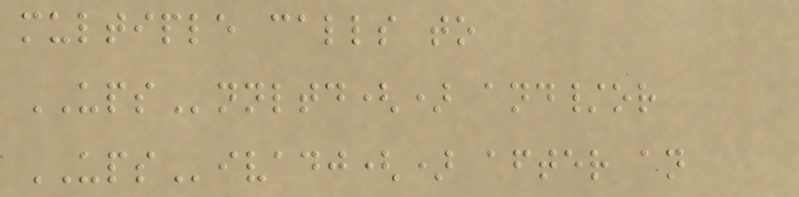multiple calls to
UPSnnltd() and/or
UPSivadj() after an
